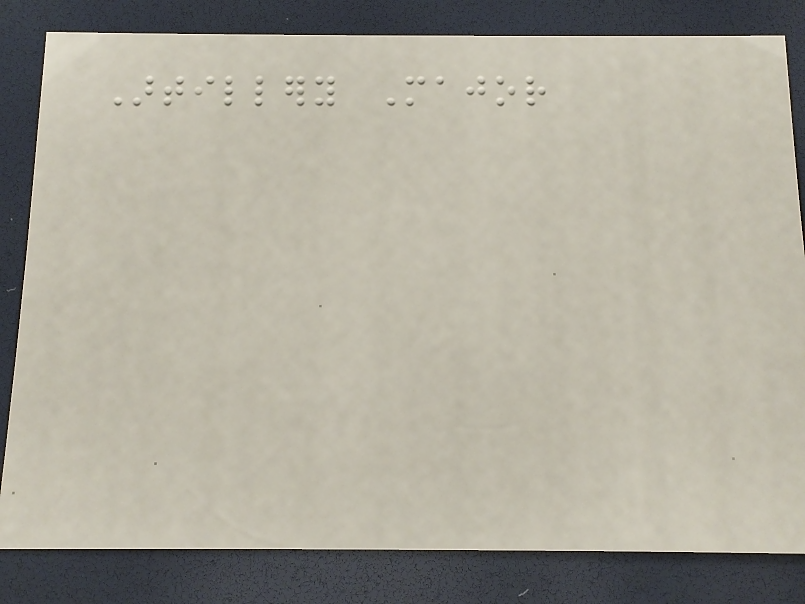Artillery Major
